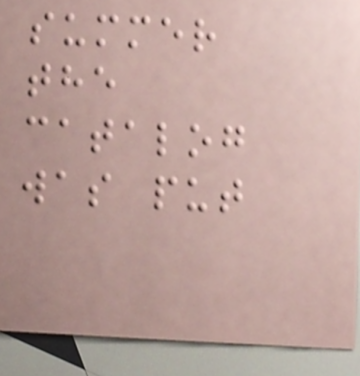summer
the
catalog
was put
